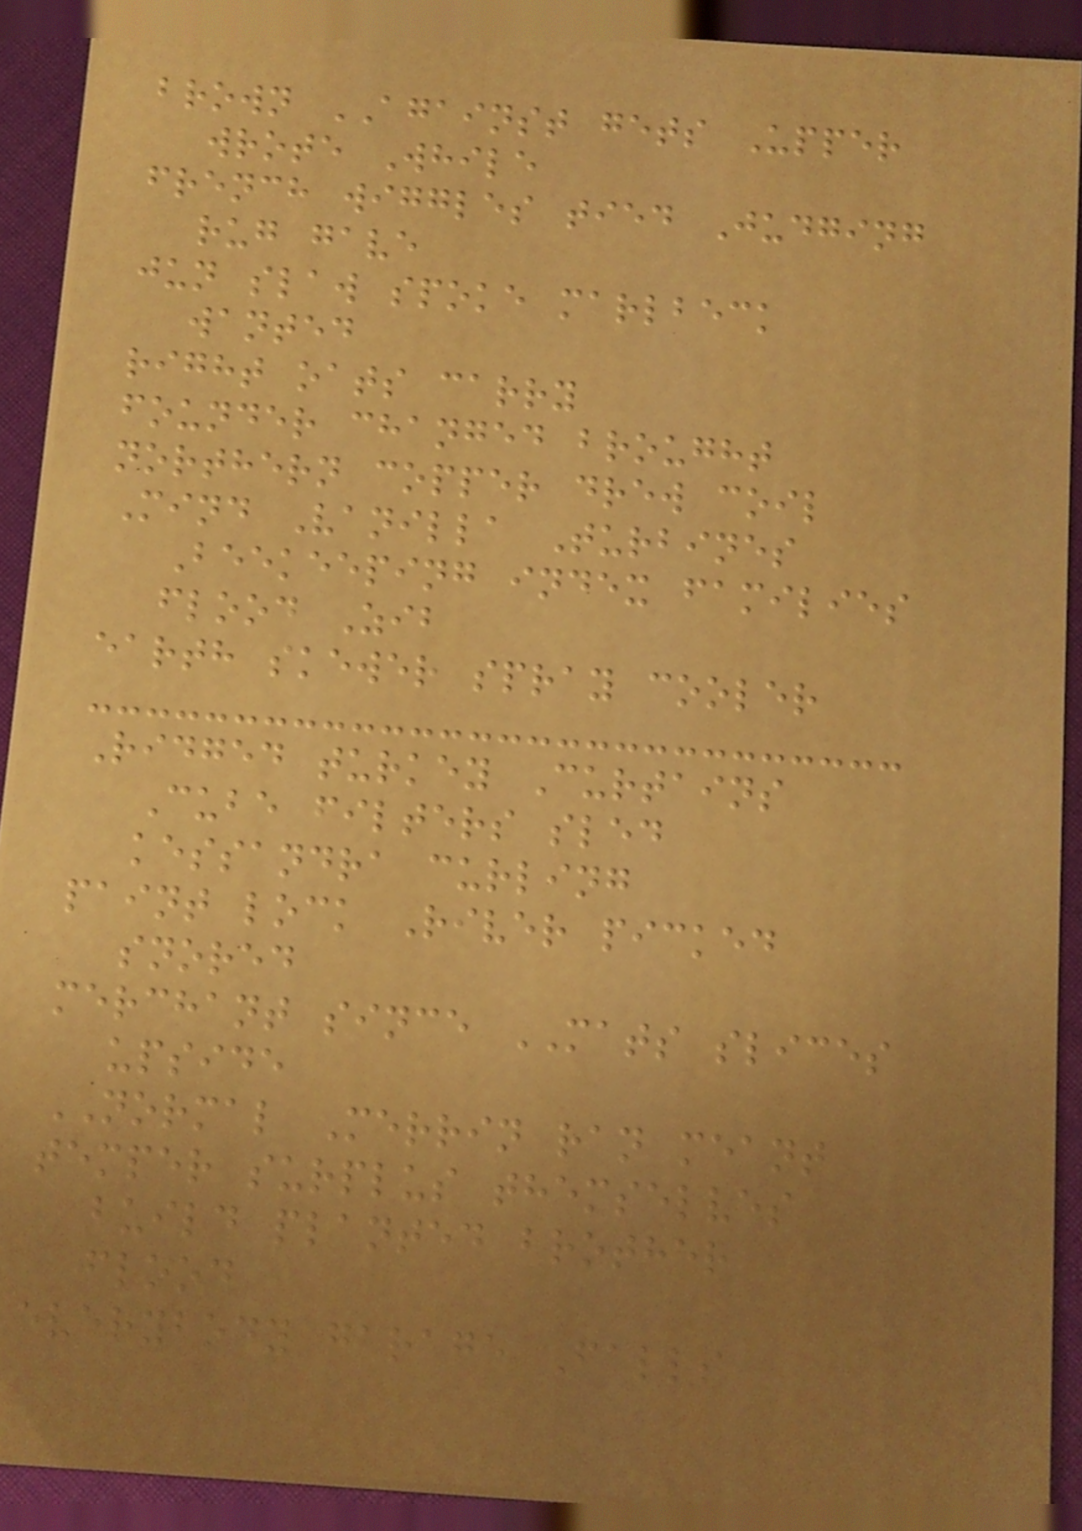brown AGAINST gets Upper
wrote While
french wiggles tied Judging
rug gave
jun slaw spoke marlbeck
wanted
right oats carry
founder changed brought
northern copper drew coil
Mind Vanilla Turbines
Beekeeping index families
flood Zib
earth skewer spray cooler
Ridged turkey Curtains
Cube filters sled
kessandra curling
paint lock River picked
snored
merchant since MATS slices
upside
NORMAL Merrin ran meant
temper surplus themselves
build planted brother
flood
everybody garage Falls
